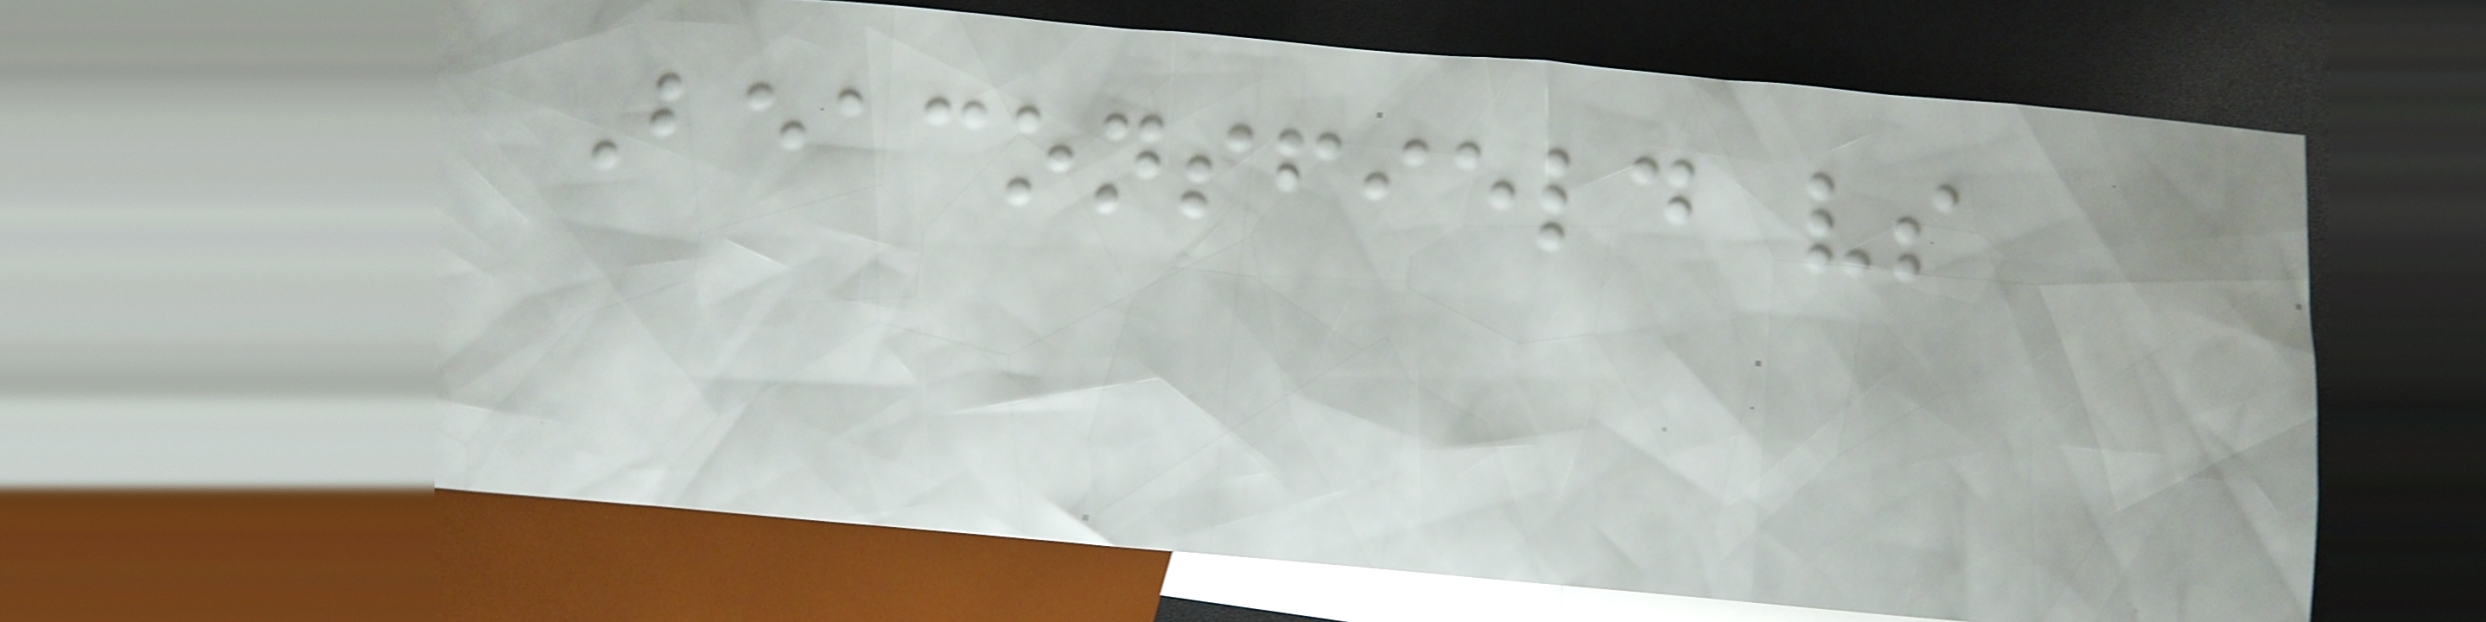Beaconsfield vs
